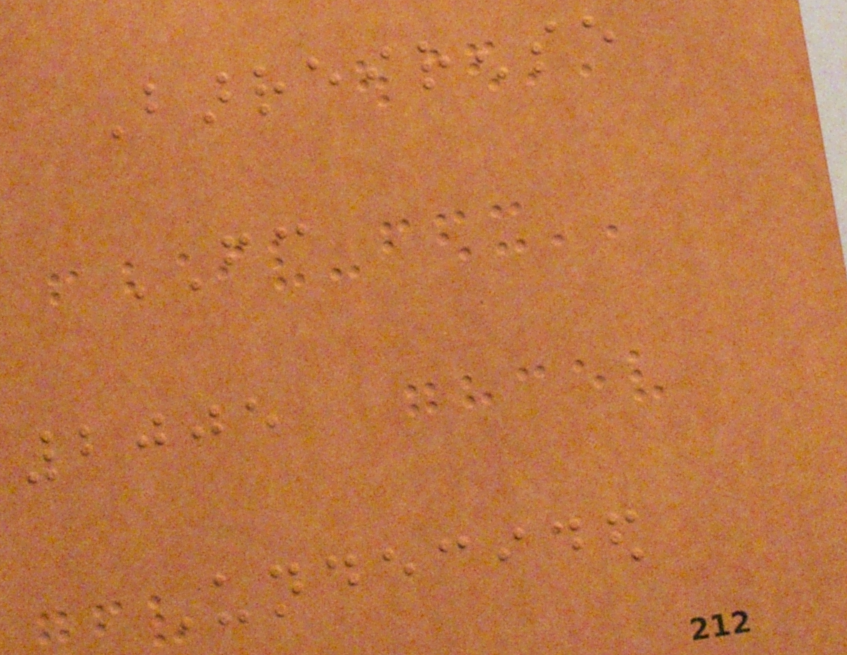Barreirense
FC
2005
Undecided
